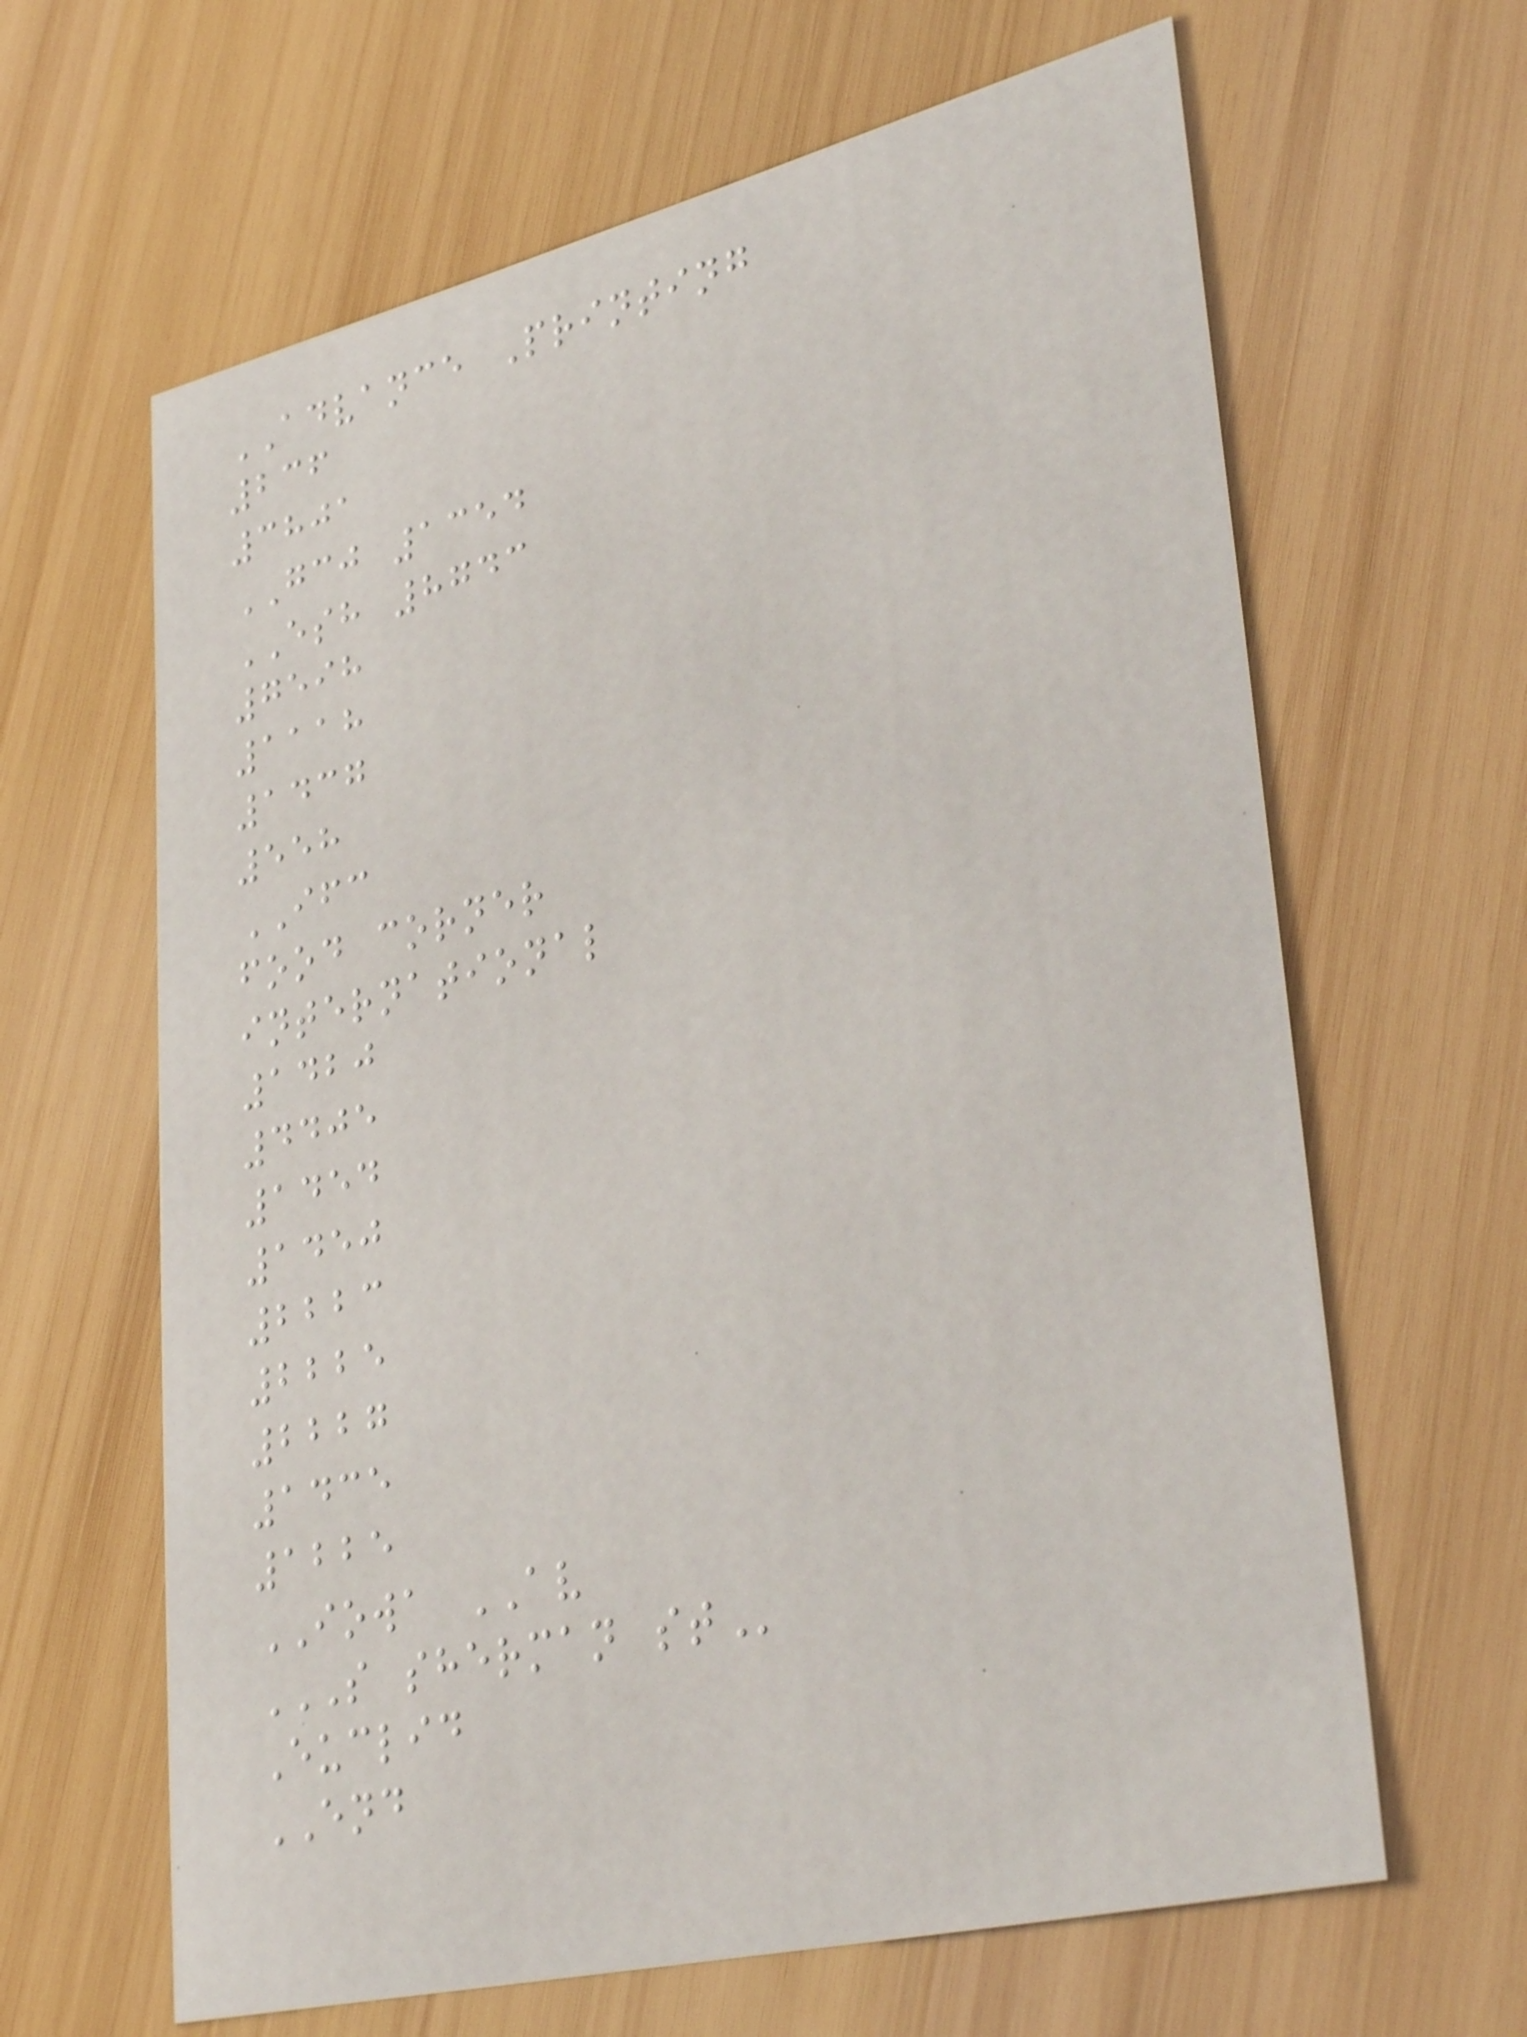ADVANCE Printing
236
3801
GCJ 1354
ESH 8743
7598
1118
1437
558
IFC
food corner
international
1420
4405
1454
1450
2223
2225
2227
1435
1225
IOWA AV
S SHERMAN ST
Euclid
END
